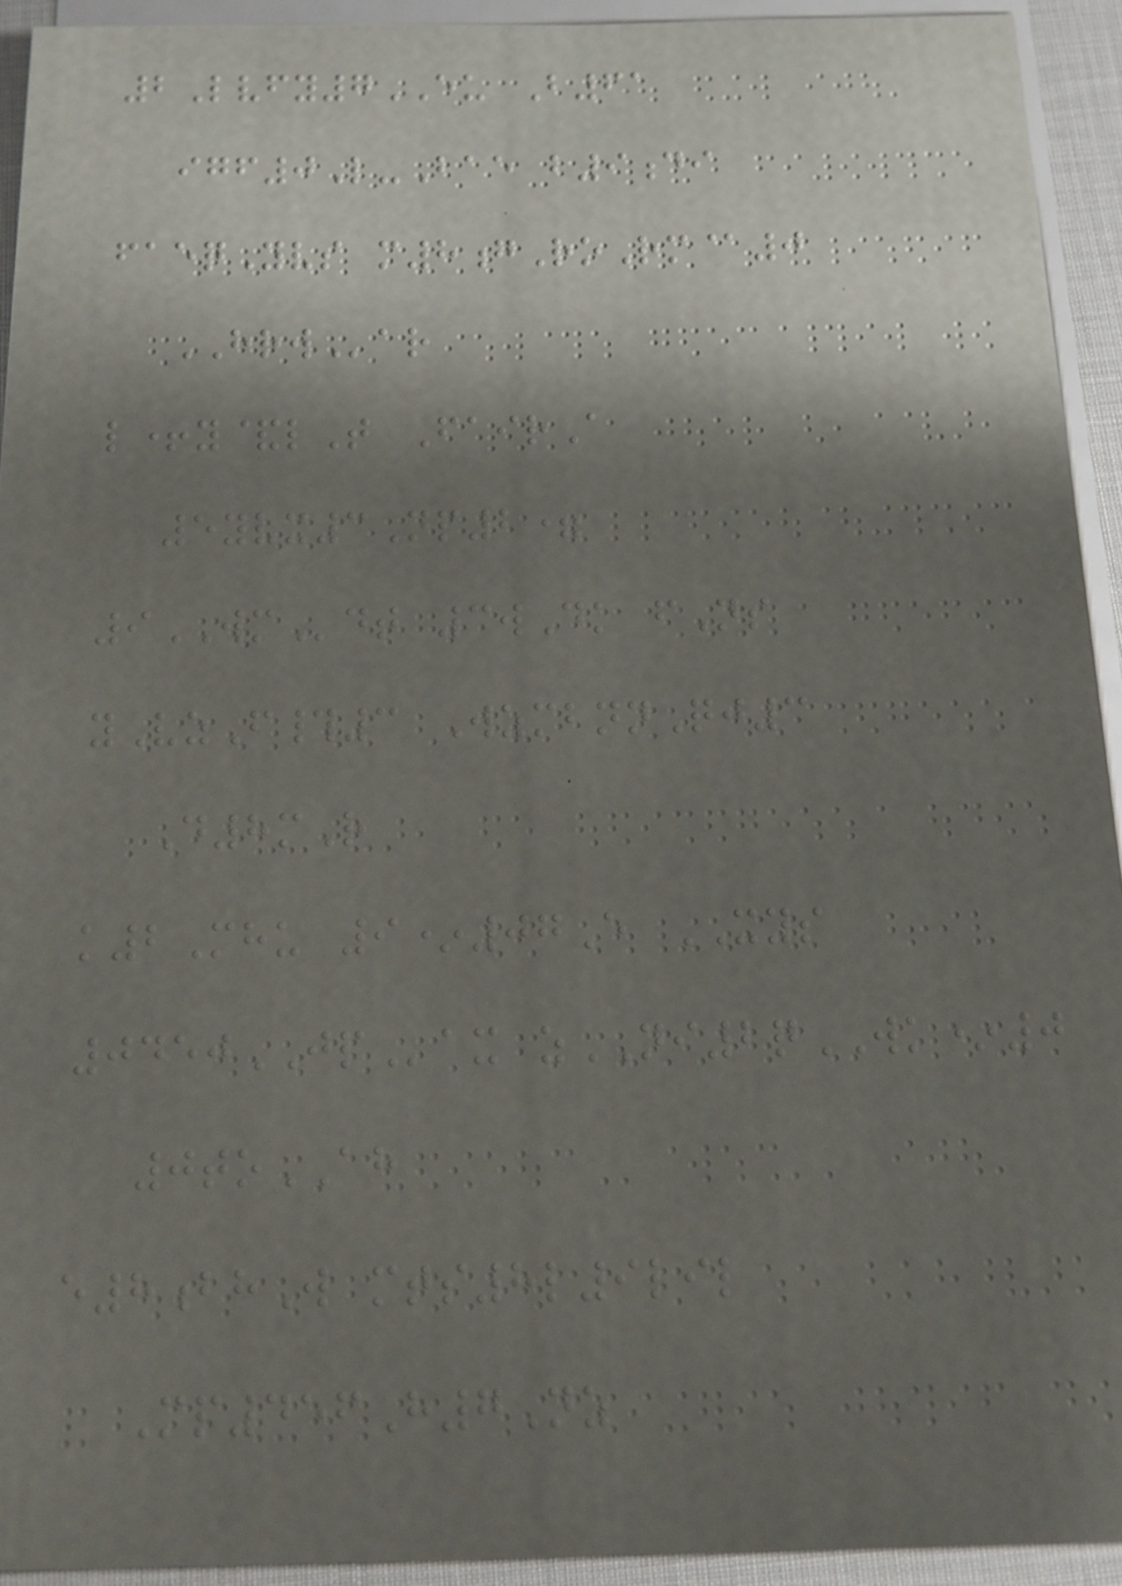2Lvfy7EU B61
igf0L-Bae b9di
faeqYvs m8gRoRm@0
HRWar
l+y&lT FairA
5yvx3Np2=
9WMdt 3wDk fNs
yVzF#3 WzmbnnQj3
D8mR
k2Mhu 9*07E XYS
0450JPax zNI2qWK*0
0toAH
e8bhW mts8l9lil
Mp456H7Nz
